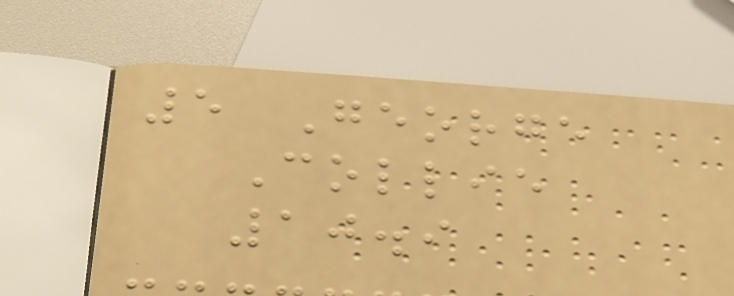5 George
Collie
10.9
